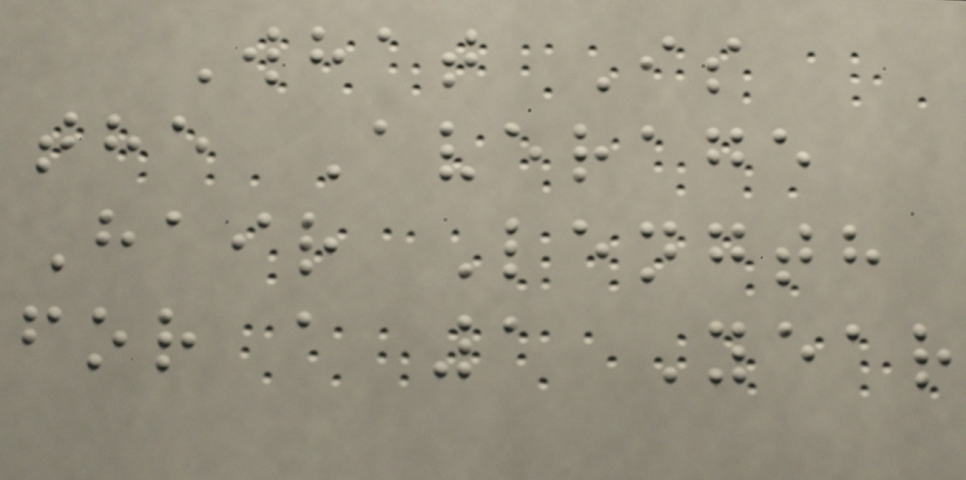What Is
the Average
Hair Length
for a 1 Year
